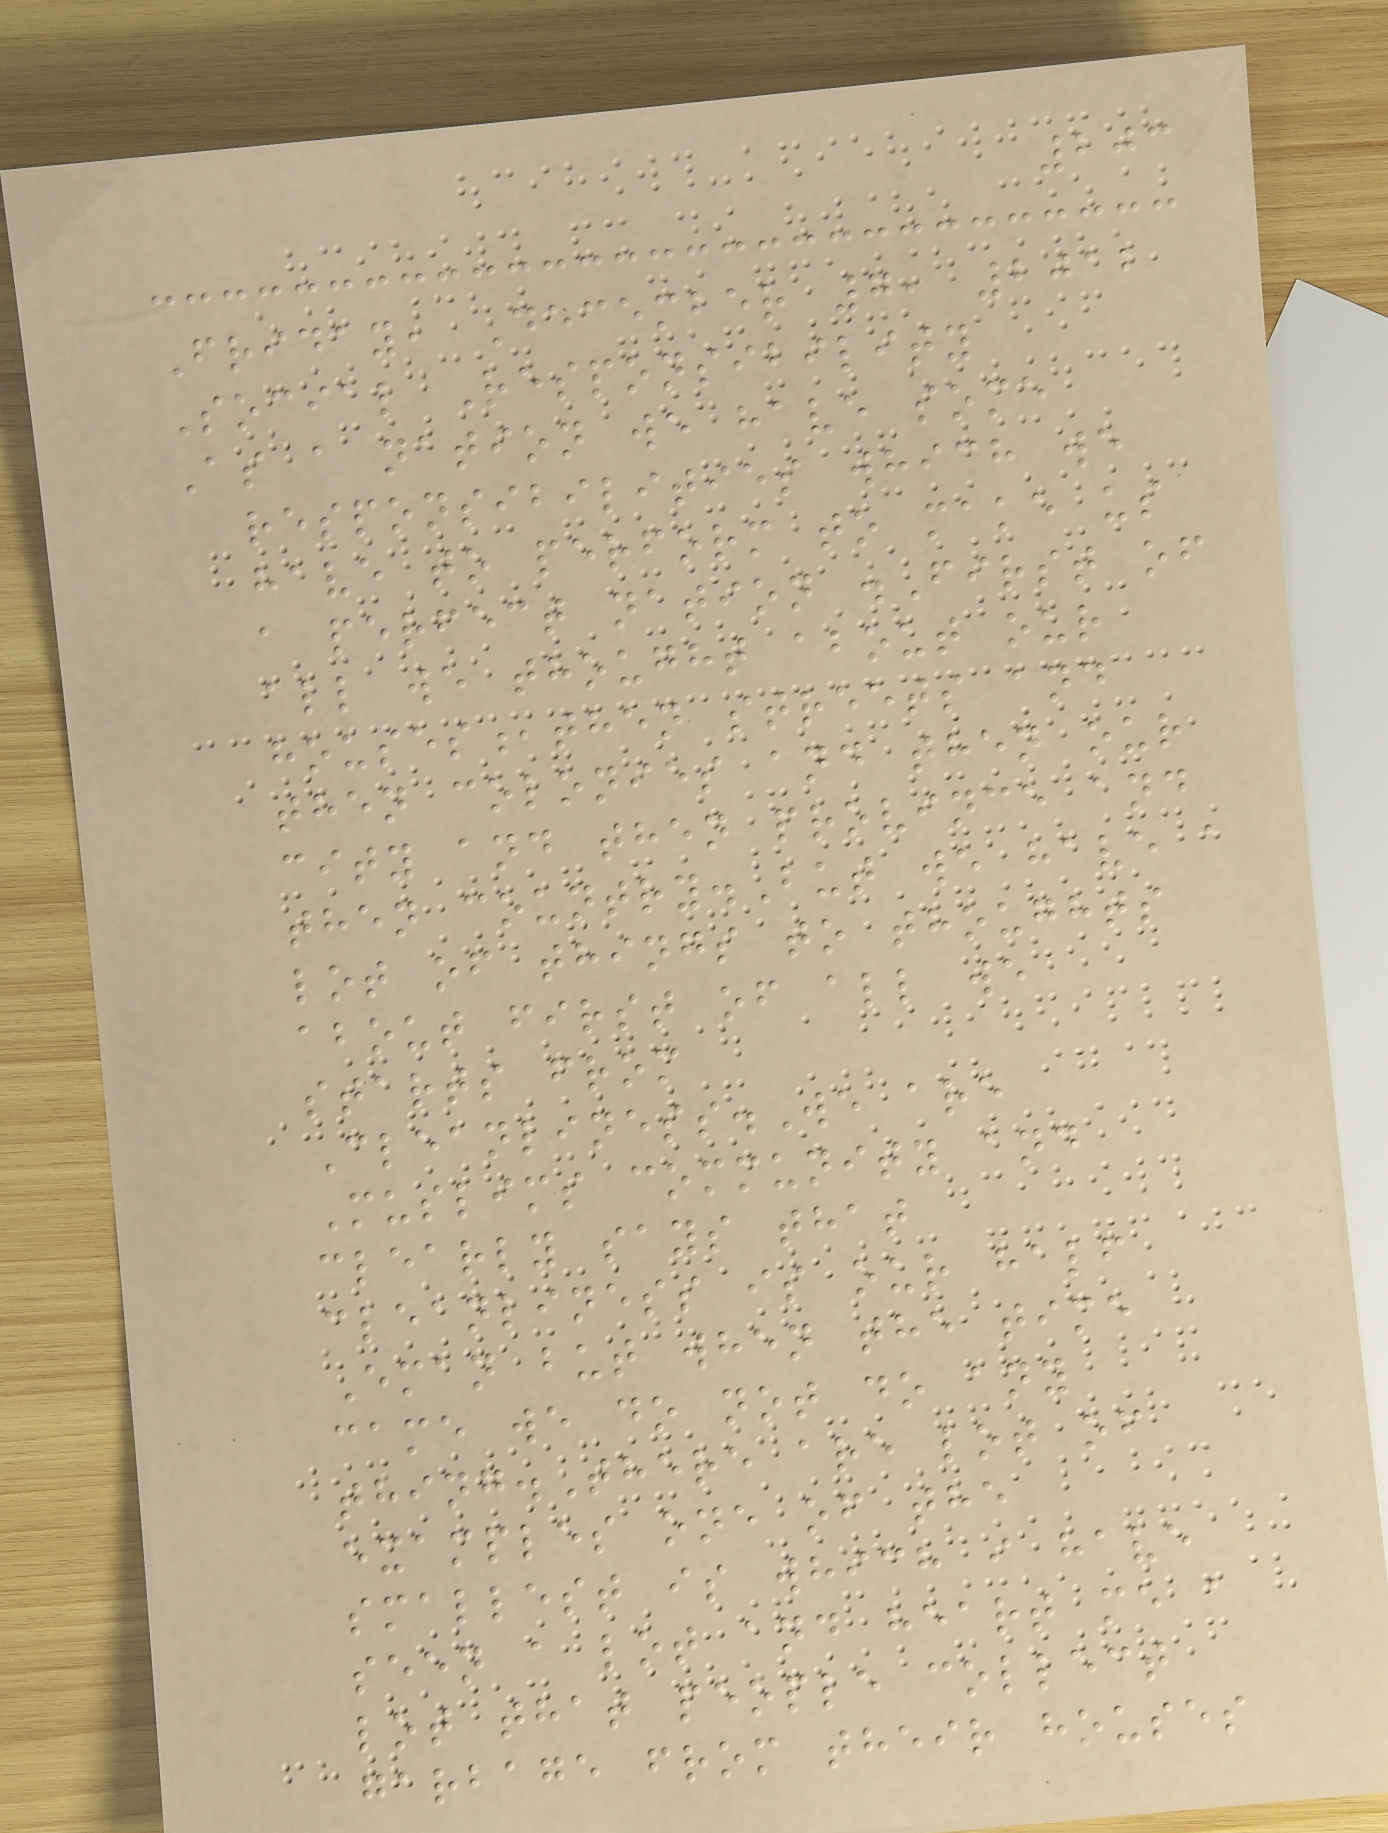203
Friday, December 7, 2012
Social Responsibility
As a nation we have some
responsibilities which we
have to perform to make us
a perfect nation .First of
all we thought about our
houses,then streets and
then colonies and then our
city and then province and
then country.But we have a
lot of things to thoughts
about first of all we
starts from
Cleanliness.We are
Muslims community and
clearly says that
cleanliness is our half
Eman but when the time
came we do not do any
thing.There are lot of
examples one of the
smallest is which i have
seen a lot and heart me a
lot that people collect
garbage from their houses
